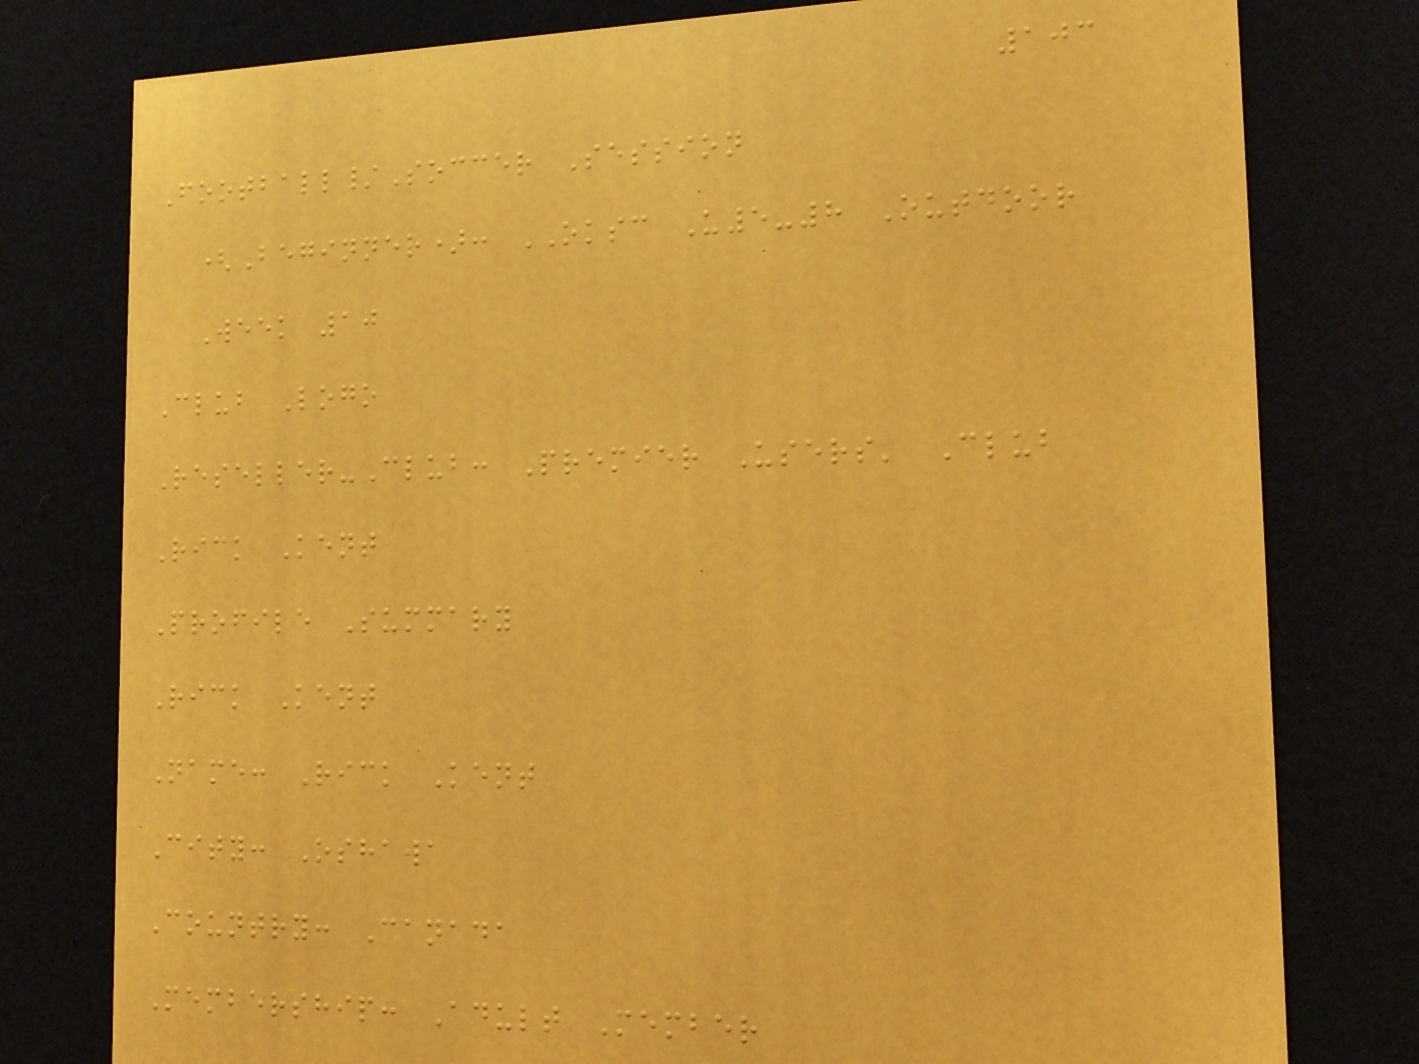103
Football/Soccer Session
(Beginner): OKSC U5-8 Outdoor
Week 10
Club Logo
Reseller-Club: Premier Users' Club
Rick Kent
Profile Summary
Rick Kent
Name: Rick Kent
City: Oshawa
Country: Canada
Membership: Adult Member
